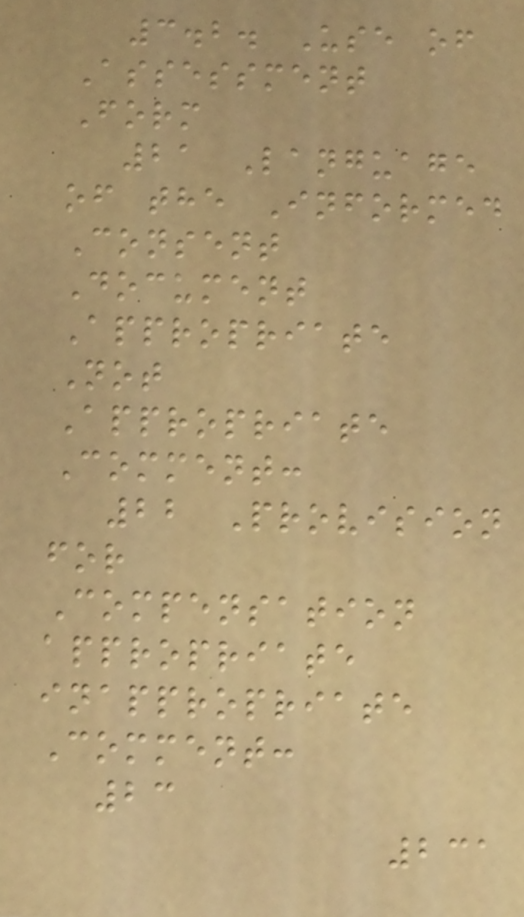3.2. Use of
Assessment
Form
21 Language
of the Informed
Consent
Document
Appropriate
Not
Appropriate
Comment:
22 Provision
for
Compensation
appropriate
inappropriate
Comment:
23
231
